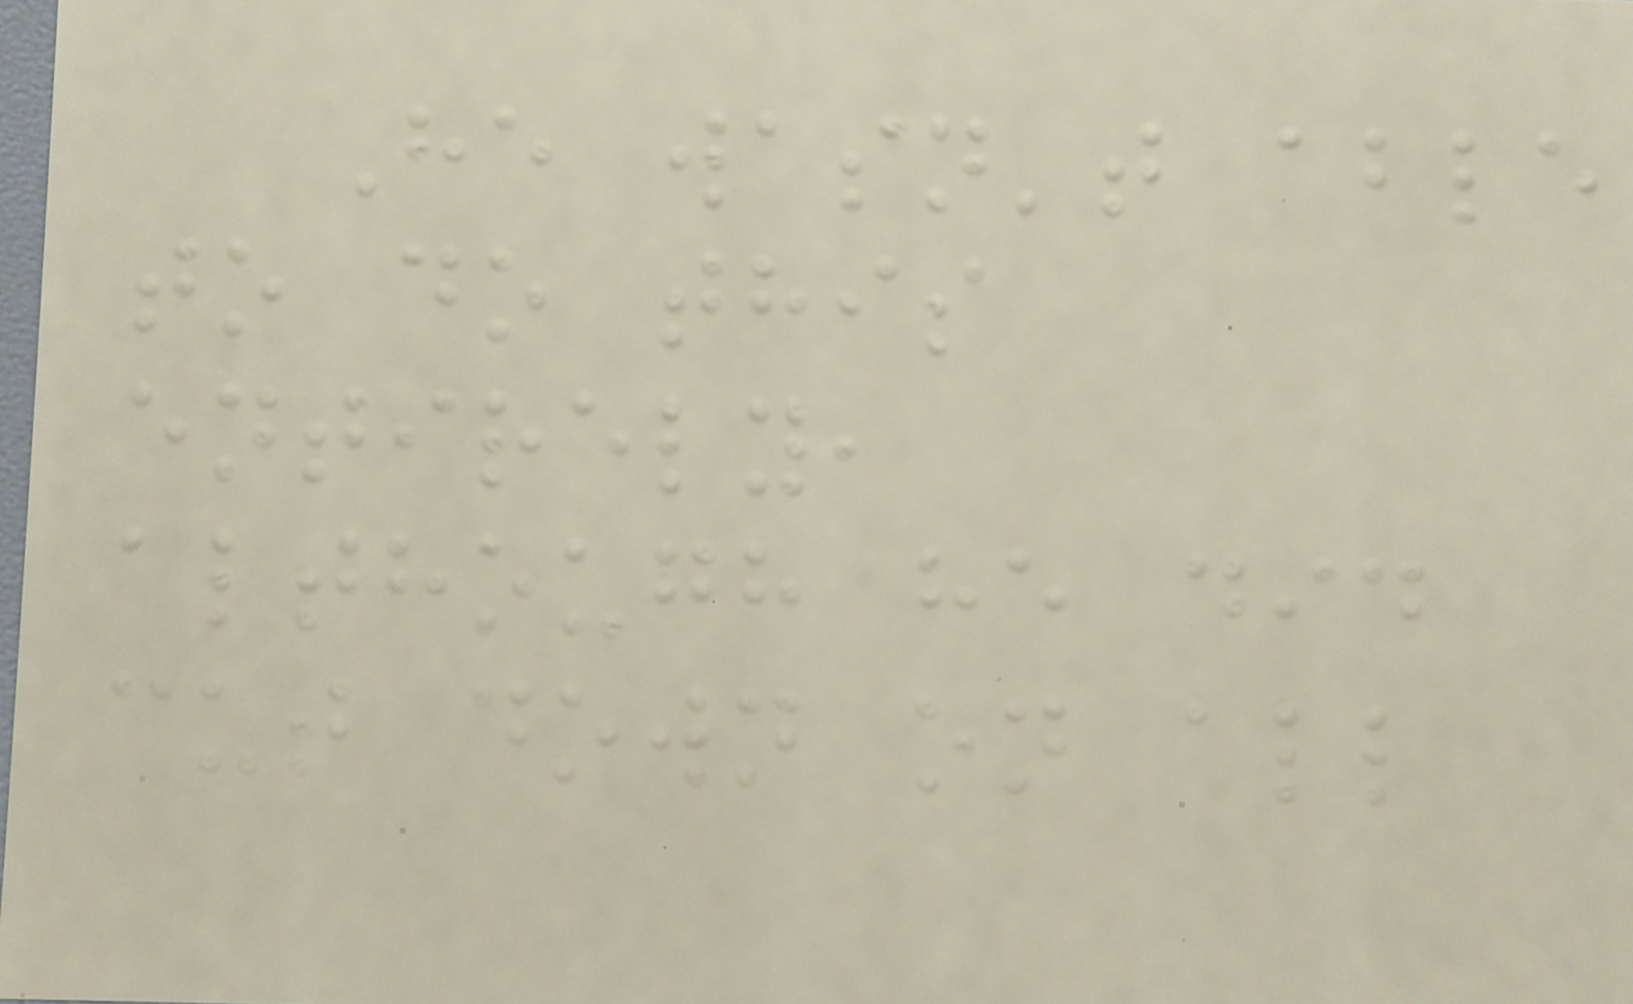He wasn't able
to do this
entirely,
although he did
cut down on all
